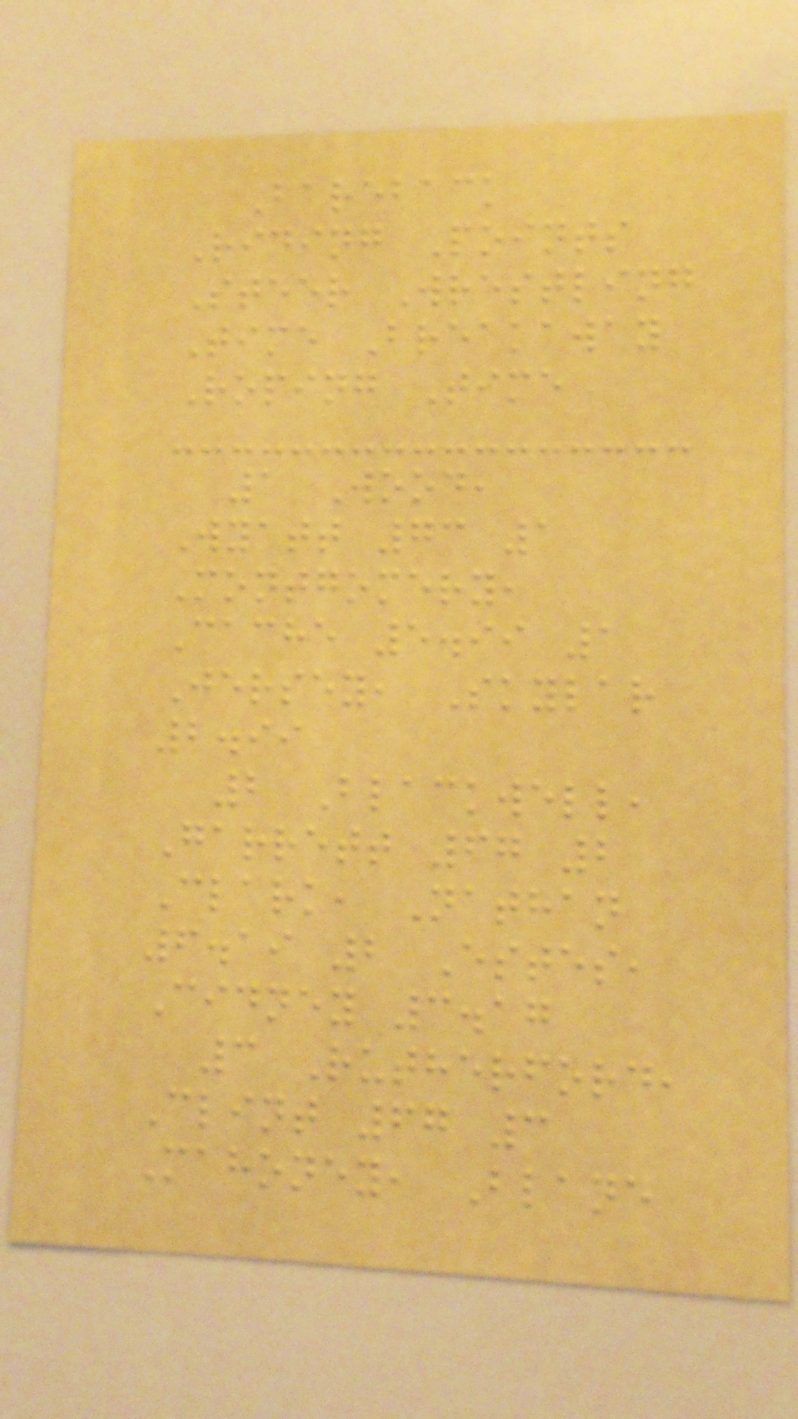Bareback
Riding Points
Steer Wrestling
Time Breakaway
Roping Time
1 Wood,
Wyatt 73 1
Montgomery,
Cache 5.99 1
Jersey, Skylar
2.99
2 Blackwell,
Garrett 67 2
Clark, Nathan
6.19 2 Estes,
Cidney 3.17
3 Rutherford,
Clint 67 3
Mahoney, Blane
